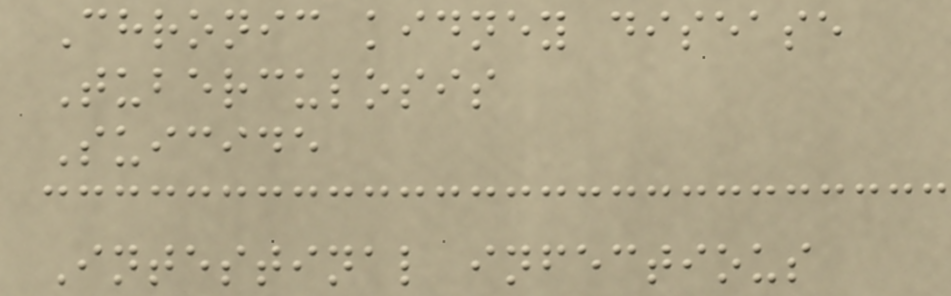Chronic kidney disease
Tuberculosis
Suicide
Intestinal infectious
